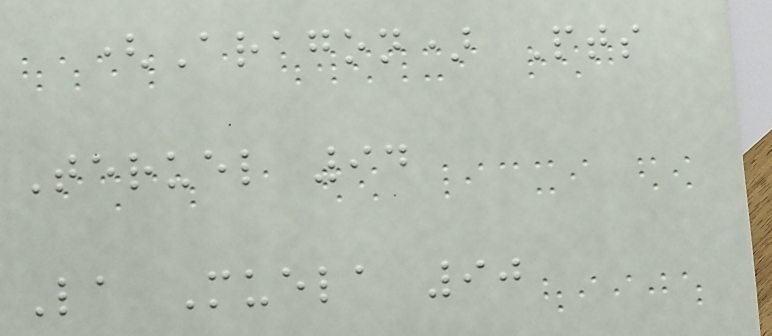(Aragon) Pts
Teruel 94
La Muela 90
